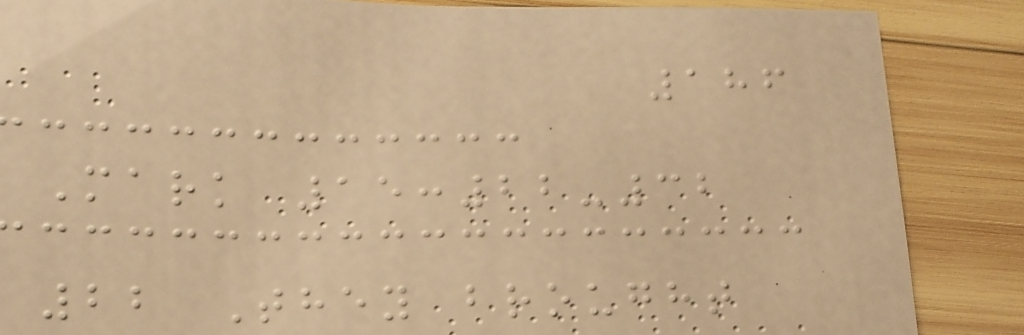186
Mark 15:22-32
22 They brought
